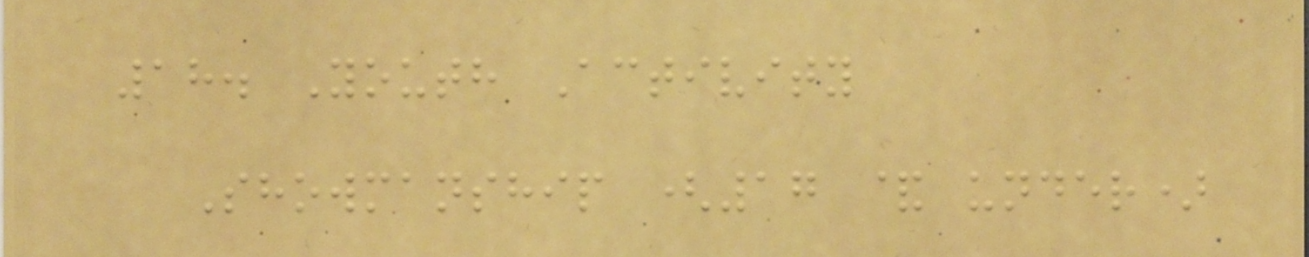18. Youth Activity
Showmanship (17 & under)
